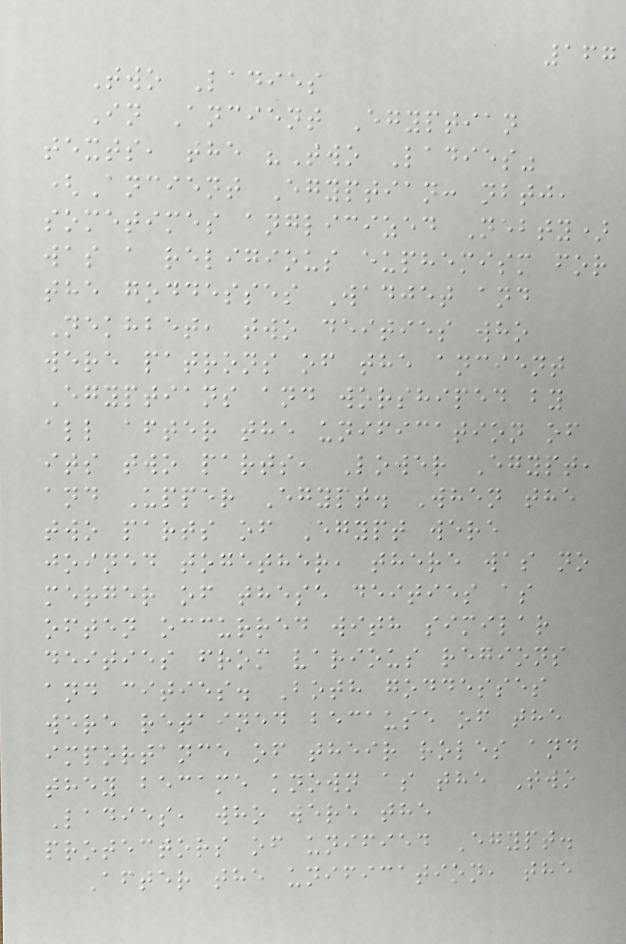167
Two Ladies
In Ancient Egyptian
texts, the "Two Ladies"
(Ancient Egyptian: nbtj,
sometimes anglicized Nebty)
was a religious euphemism for
the goddesses Wadjet and
Nekhbet, two deities who
were patrons of the ancient
Egyptians and worshiped by
all after the unification of
its two parts, Lower Egypt,
and Upper Egypt. When the
two parts of Egypt were
joined together, there was no
merger of these deities as
often occurred with similar
deities from various regions
and cities. Both goddesses
were retained because of the
importance of their roles and
they became known as the Two
Ladies, who were the
protectors of unified Egypt.
After the unification, the
